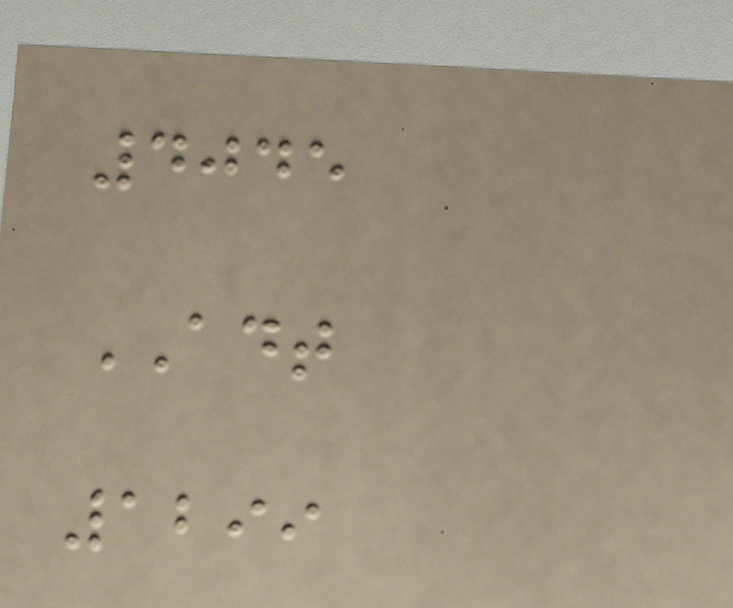4045
ADT
1299
